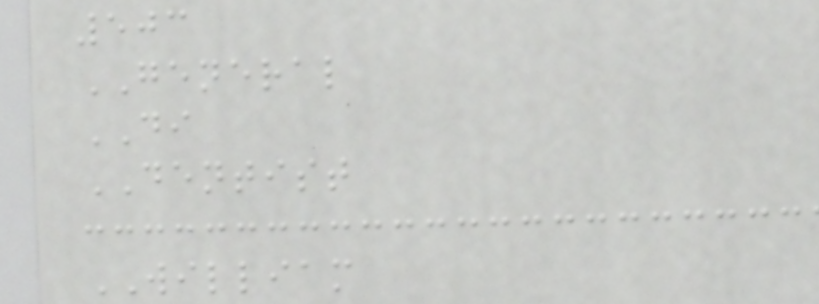503
GENERAL
DI
DENTIST
WILLIAM
